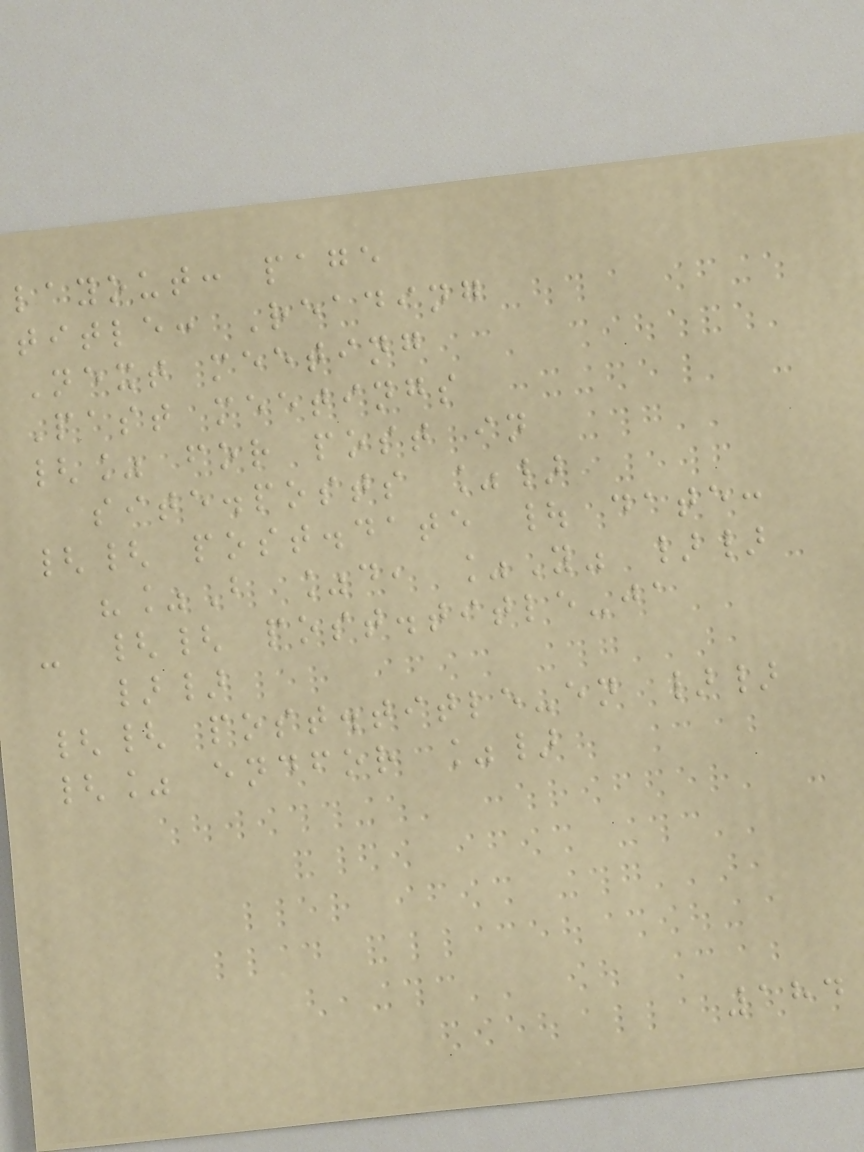layout: page
title: Reading
Next meeting
Past meetings
{% for post in
site.posts %}
{{ post.date | date:
"%B %d, %Y" }}
- {{ post.title-ja
}}
{{ post.title-en }}
{% endfor %}
184
